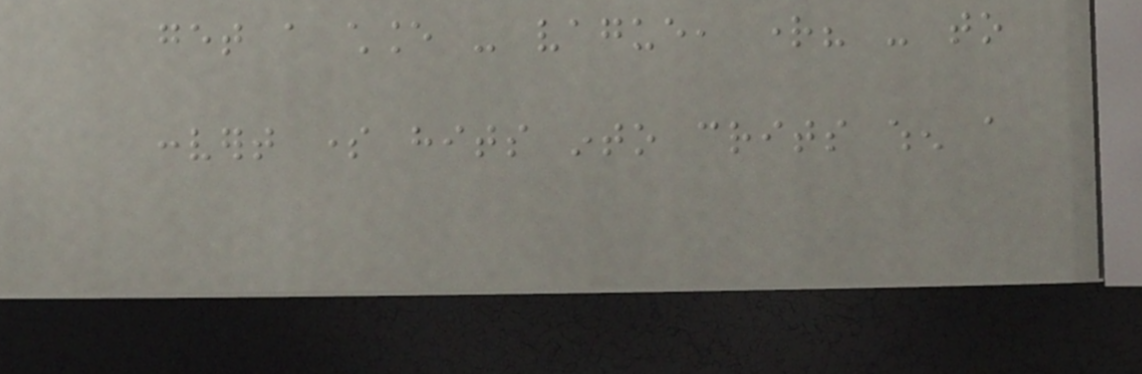get a chance - vague, right? - to
convert some hits into crits when a
